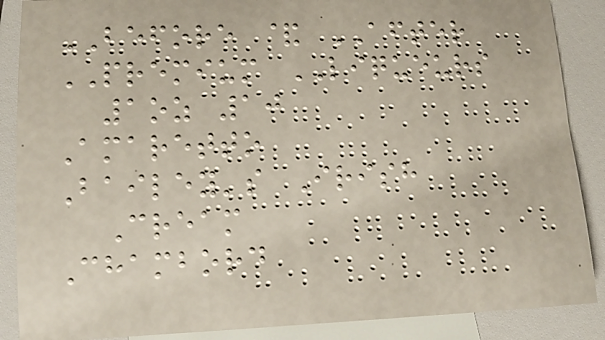BEFORE & AFTER
PREMIUM LIQUEURS
1oz 10
Amaretto
Bailey's Irish
Cream
Chambord
